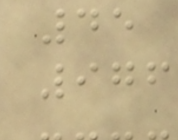45
976
